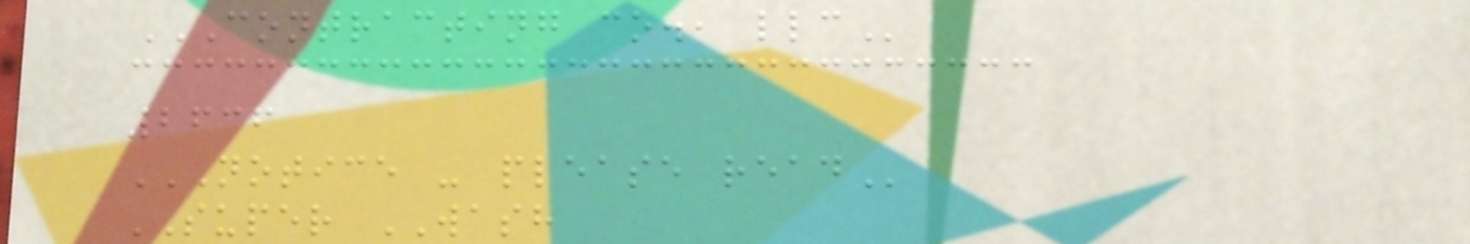CONTRACTING CO., LLC
2636
NOTICE - PLEASE READ
SUPER WASH
